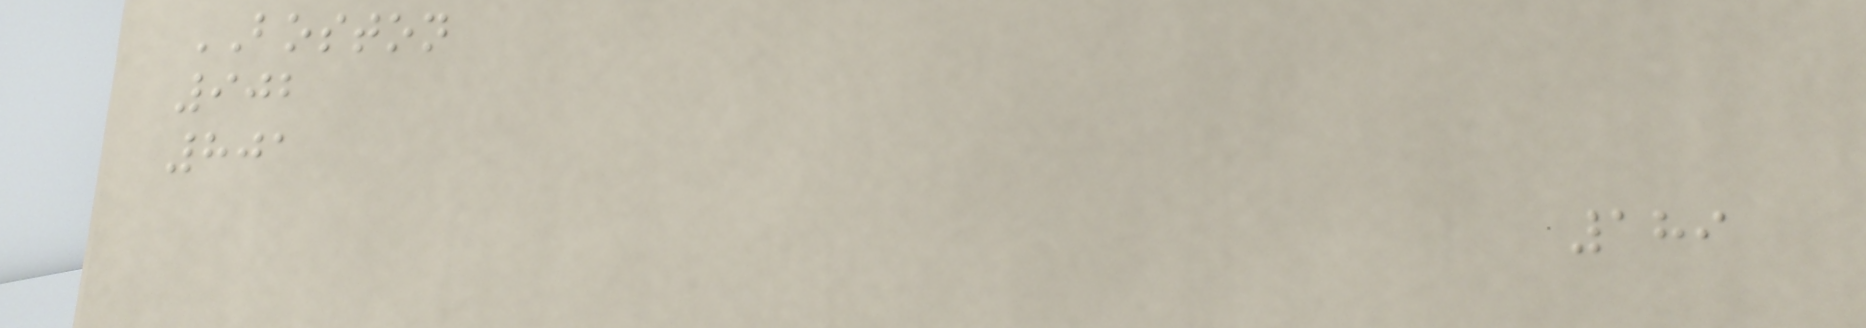BOSTON
902
801
189
